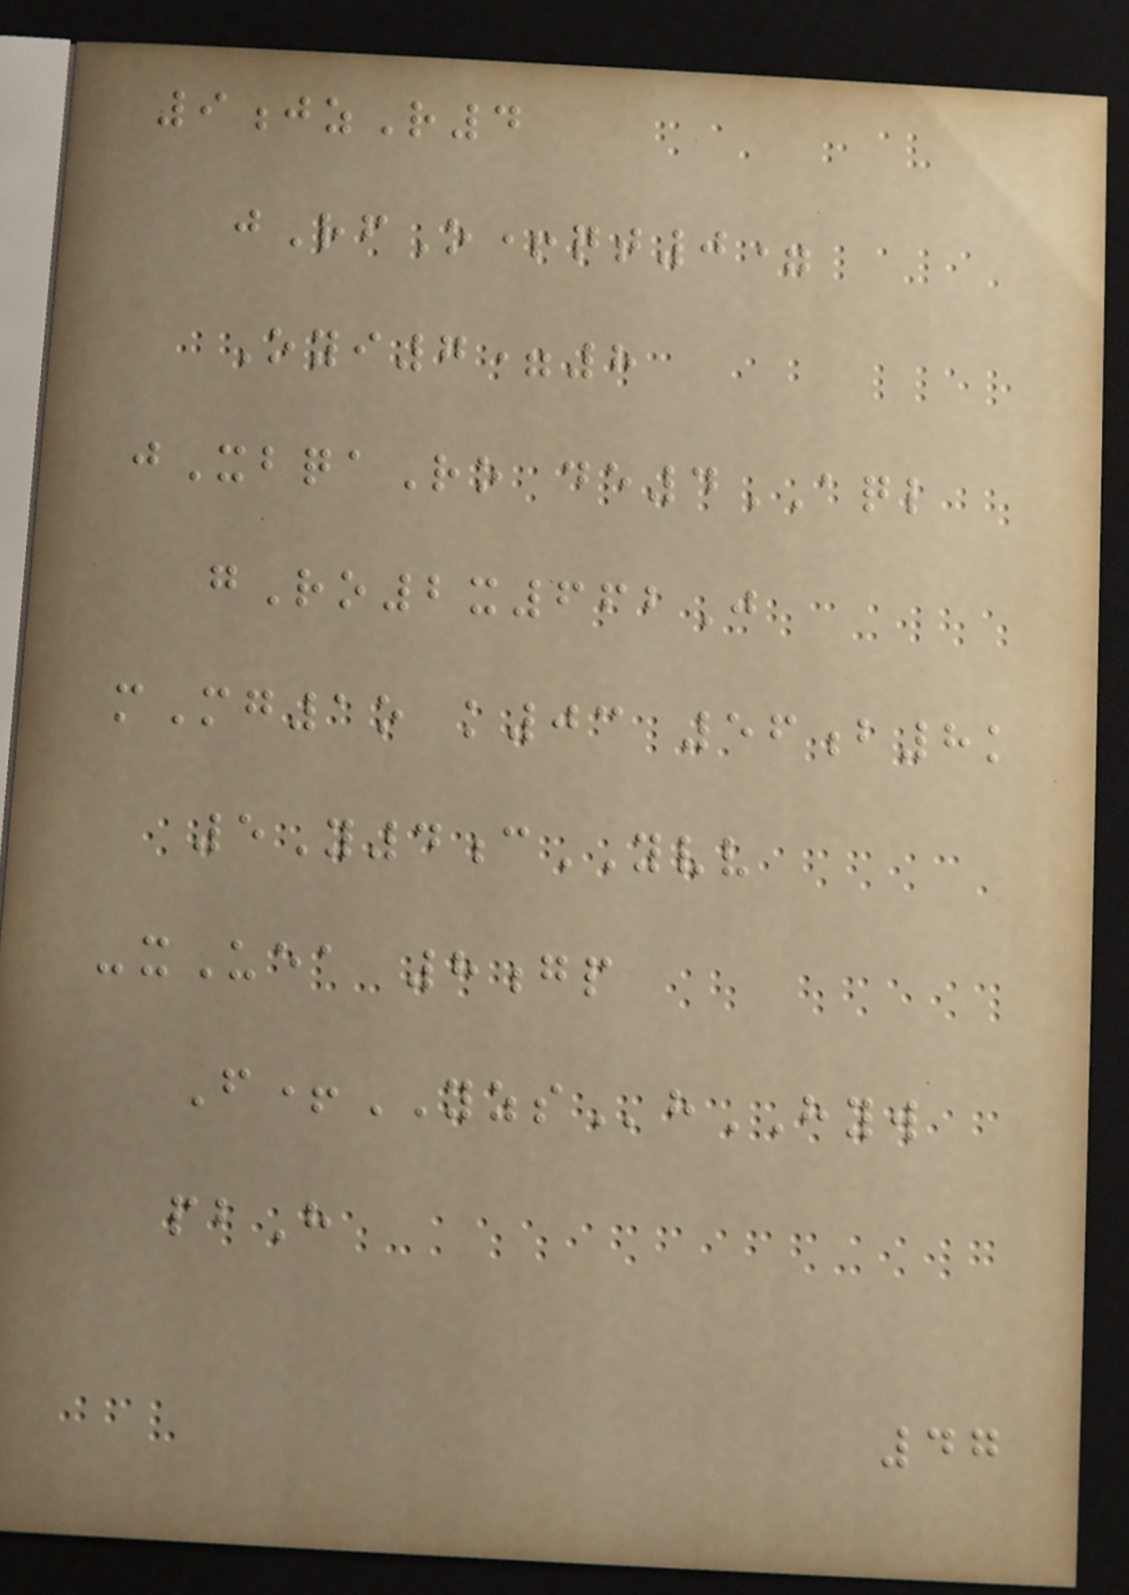9jzR4
jRfO+qt0=
Oyi7=8
jXbqaRo de4AQL
gRo2x662J
mMg1o k03 56b8k
5Y4cYVV
-xUea 8gp
F+YZShHYW
pbH
47
